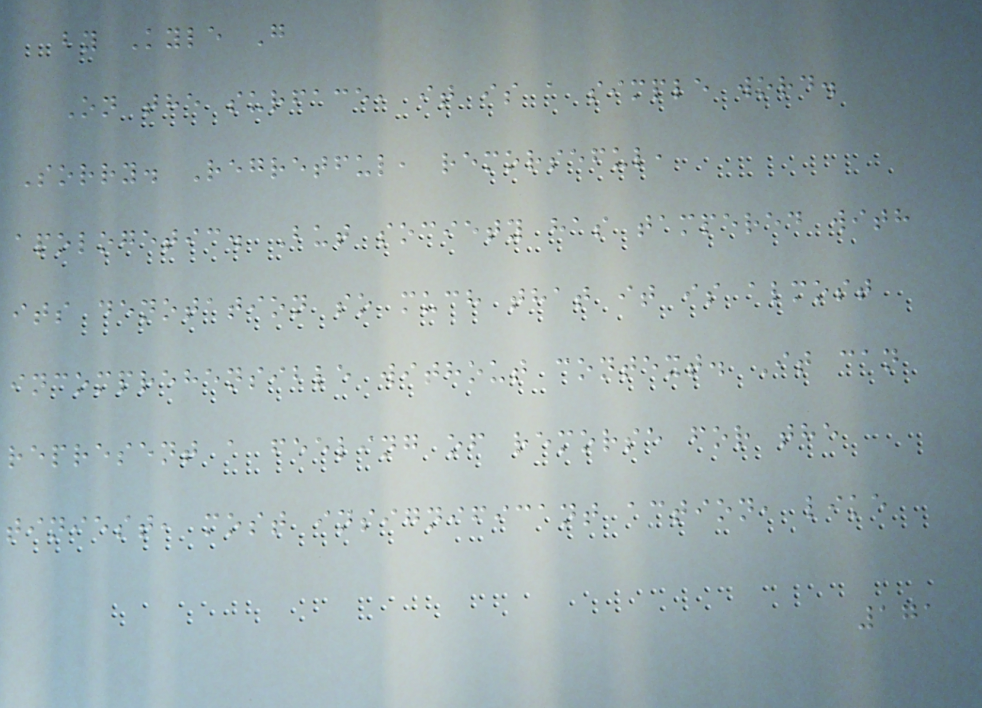by Kyle G
On the surface, it is a simple word.
Sorry. Regretful, remorseful,
apologetic. But society has tampered with
its denotation so much that it is almost
incomprehensible without context. It can
represent a feeling of remorse for the
tiniest, most insignificant action, like
171
